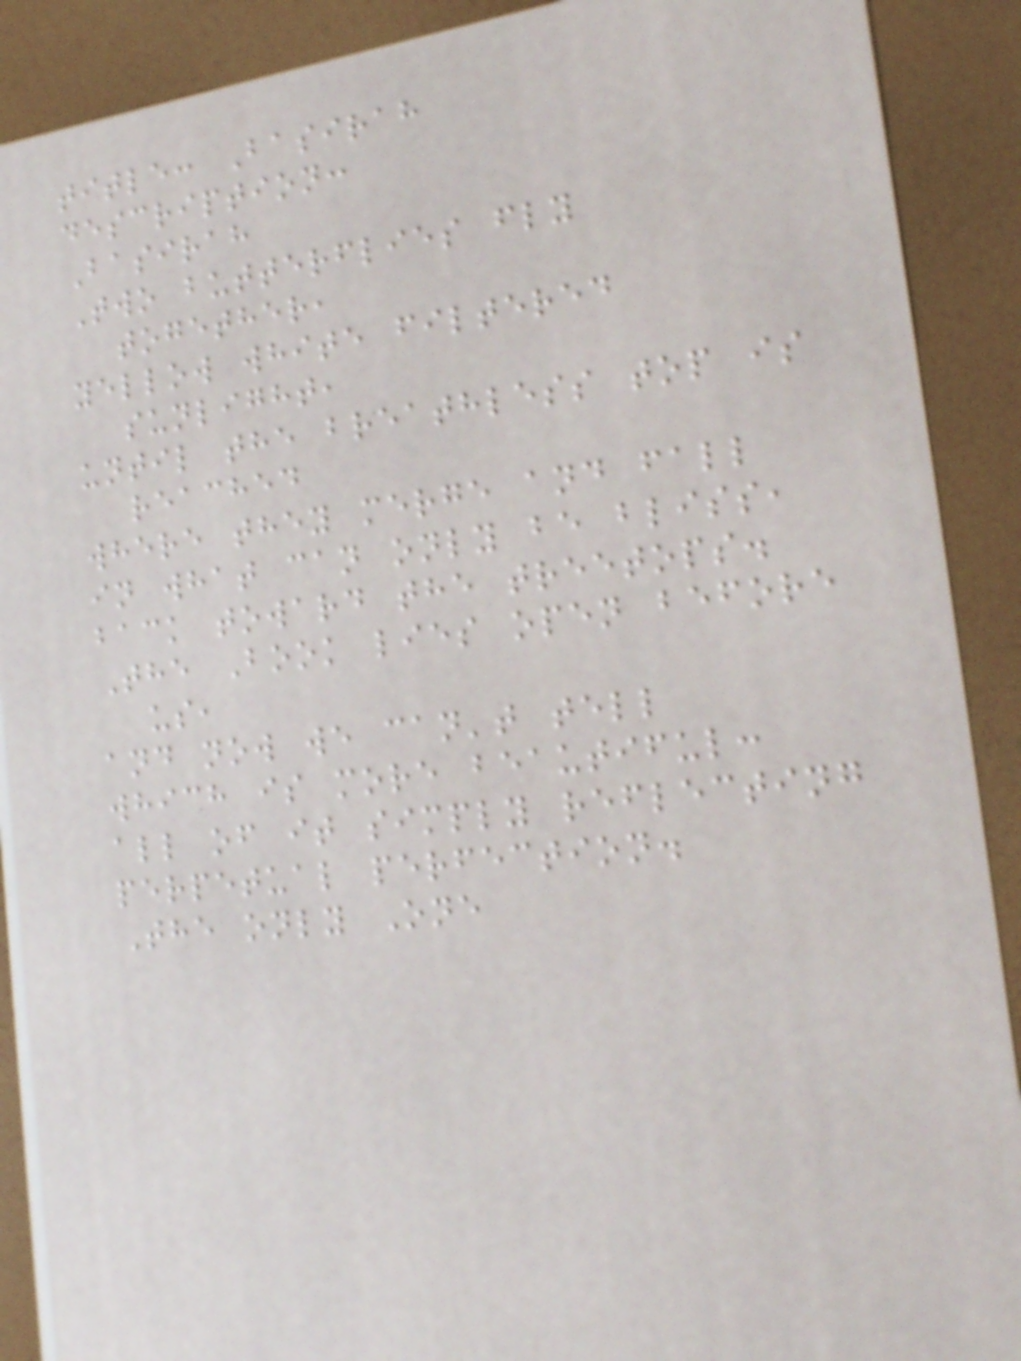title: Basirah
description:
Basirah
Two butterflies fly
together,
yellow white filtered
sunlight,
until the breathless top is
reached
where they merge and fall
in what can only be bliss,
back toward the treetops.
The Book lies open before
us,
and now we can't tell
which is more beautiful:
all of it simply reflecting
perpetual perfection.
The only One
